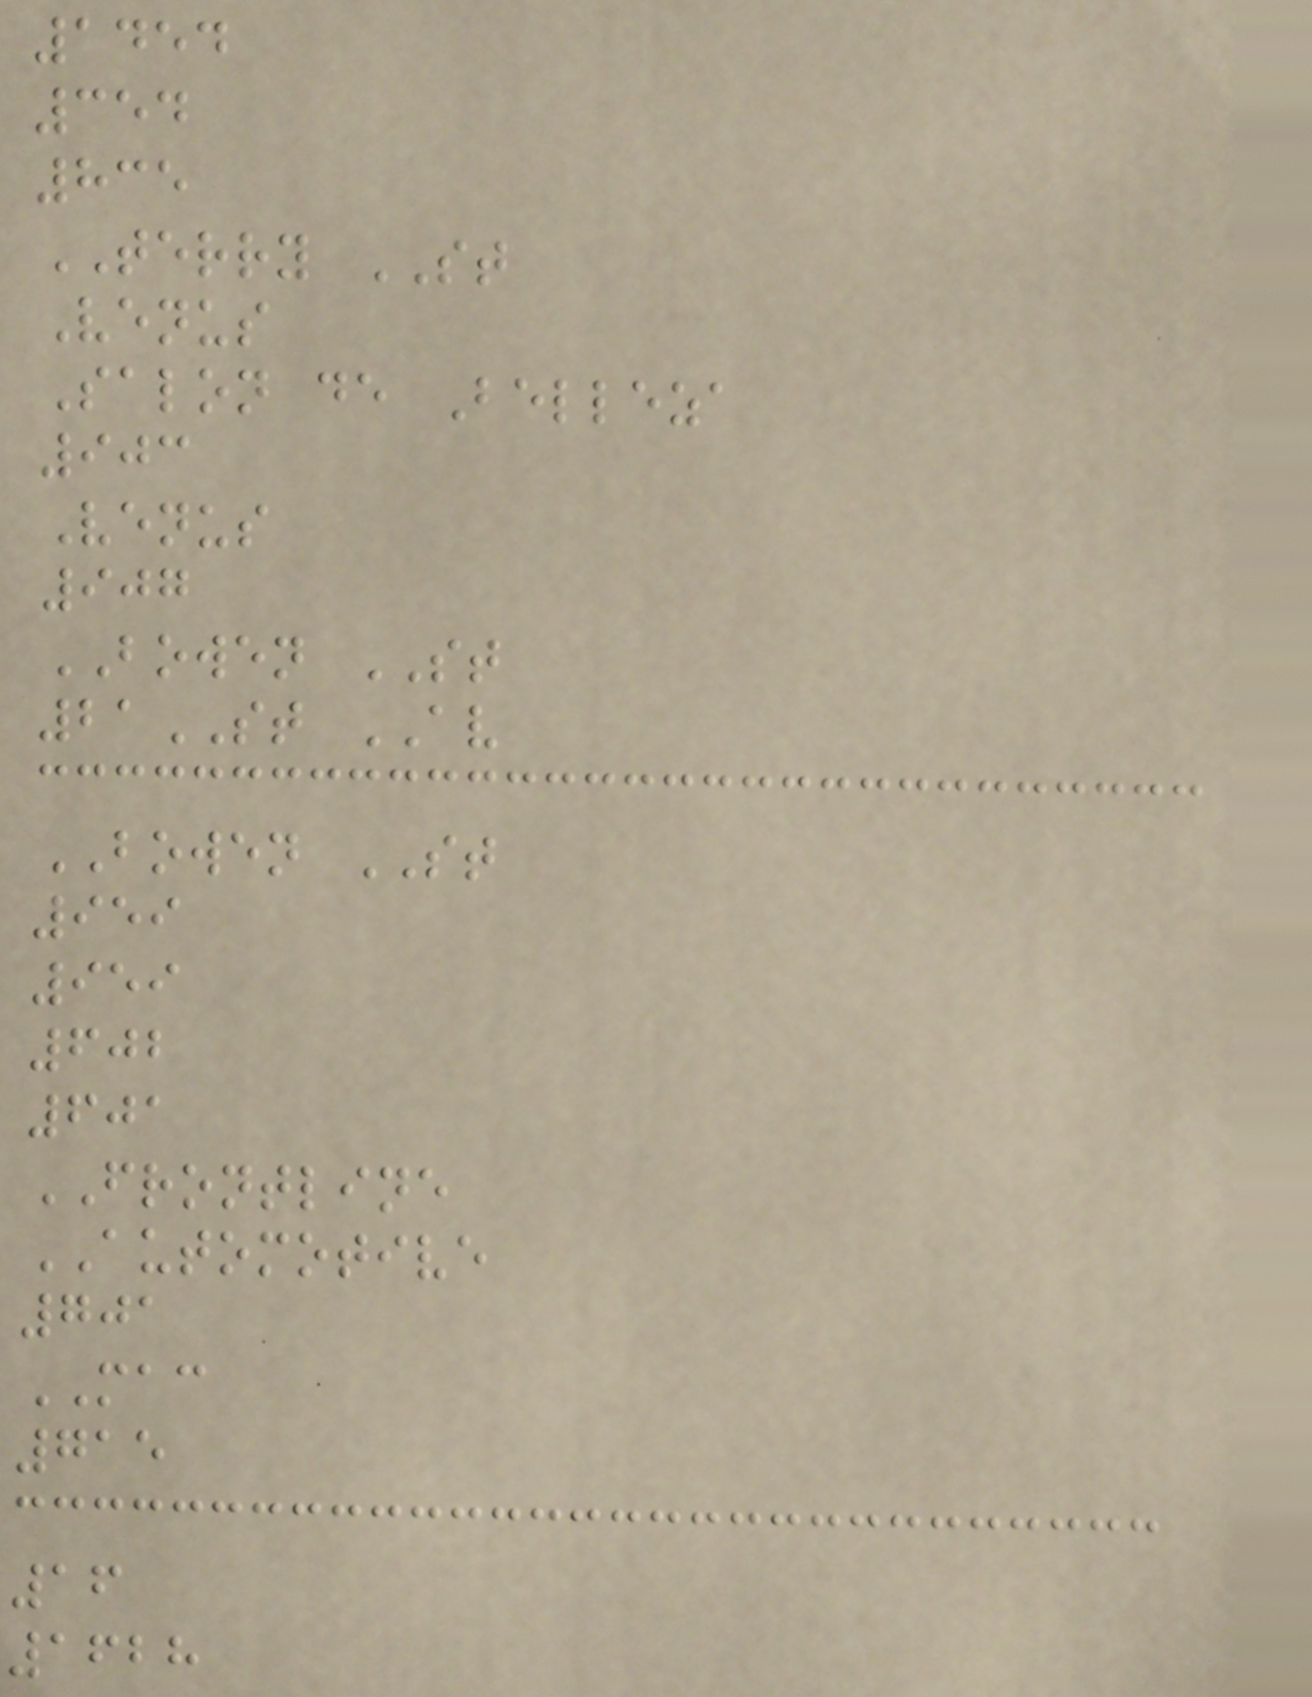1454
354
835
TERRY ST
Venus
Salon de Belleza
903
Venus
907
BOWEN ST
21ST AV
BOWEN ST
959
959
602
601
FRONTLINE
AUTOMOTIVE
701
MAC
715
16
1628
